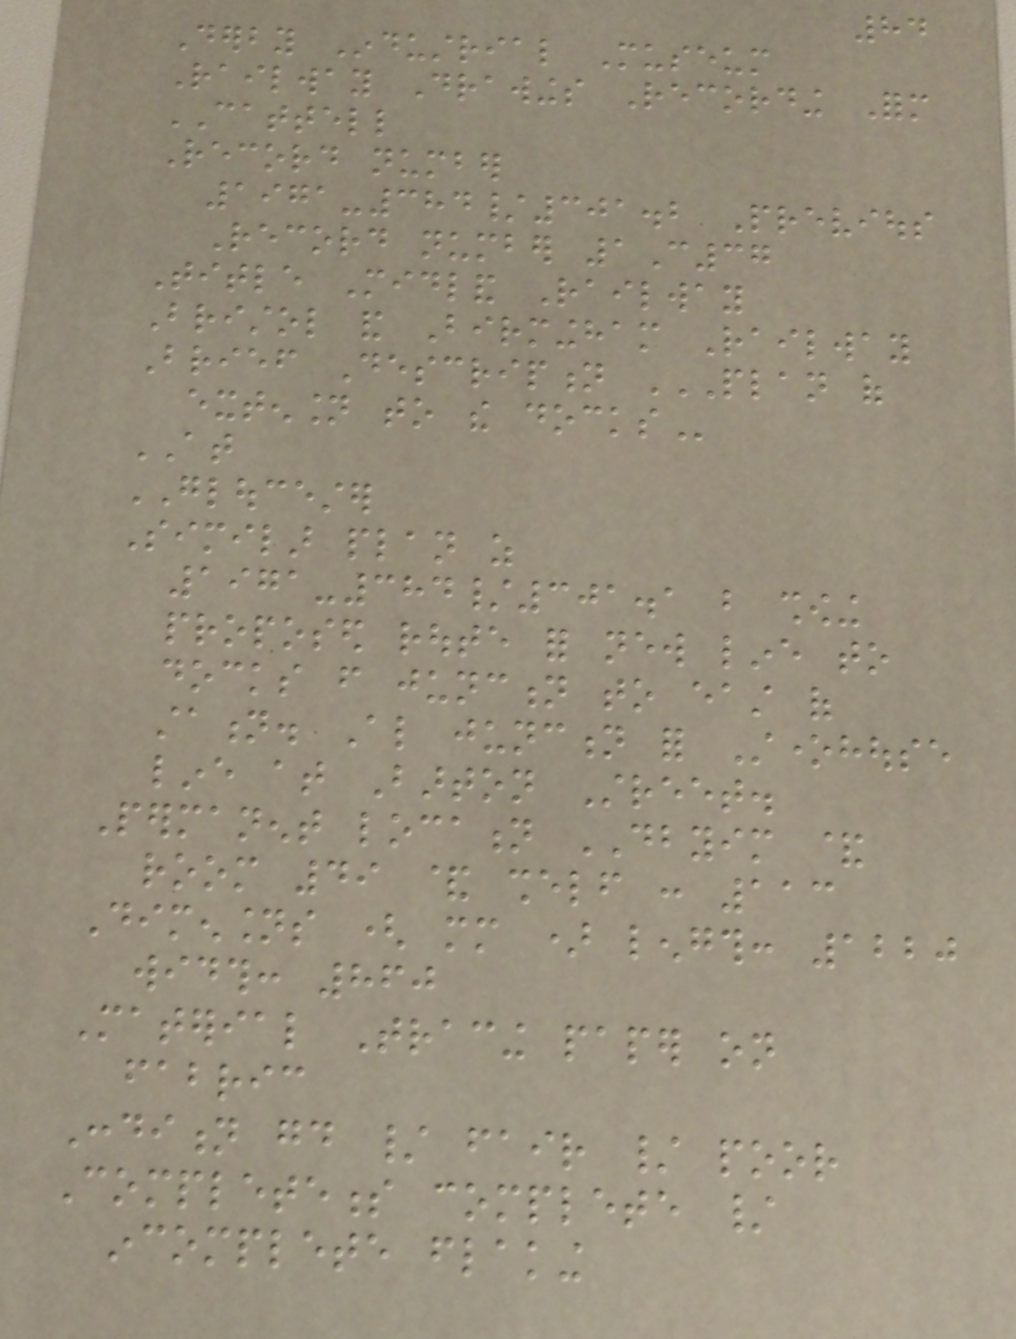84
Derby Industrial Museum
Railway Drawings Recording Form
CATTELL
Record number
1971-384/301.2 Previous
Record number 1C37
Title Midland Railway
Bristol and Birmingham Railway
Brief Description PLAN OF
EXTENSION TO THE DOCKS
AT
GLOUCESTER
Similar plan as
1971-384/301.1 but showing
proposed route for new line to
docks from junction to east of
station. Also junction for Stonehouse
line at Barton Street.
Permanent location DBYIM &
room 49 & shelf : 113
Dimensions ( mm ) length: 1220
width: 860
Material Tracing paper on
fabric
Condition good / fair / poor
Completeness complete /
incomplete flaking
